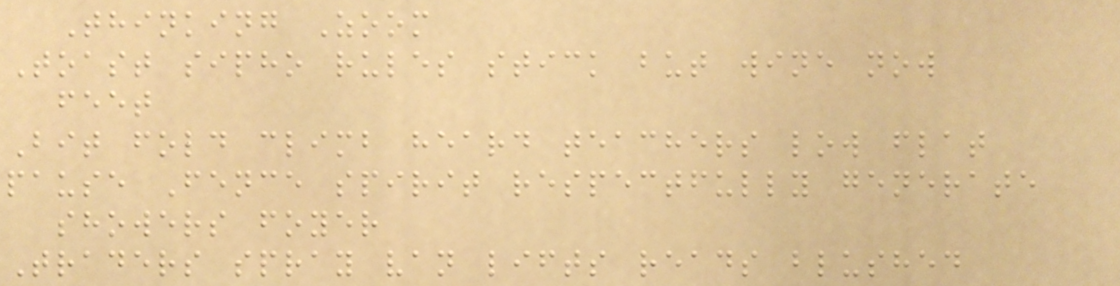Thinking Zoom
Toast sipho rules stick but wine now
feet
Bit fold climb heard teachers low flat
pause Fence spirit respectfully generate
showers foyer
Traders spray van lifts reads blushed
